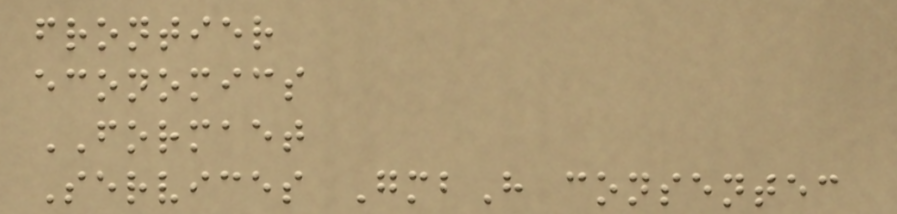frontier
economics
FORMAET
Services GmbH consentec
